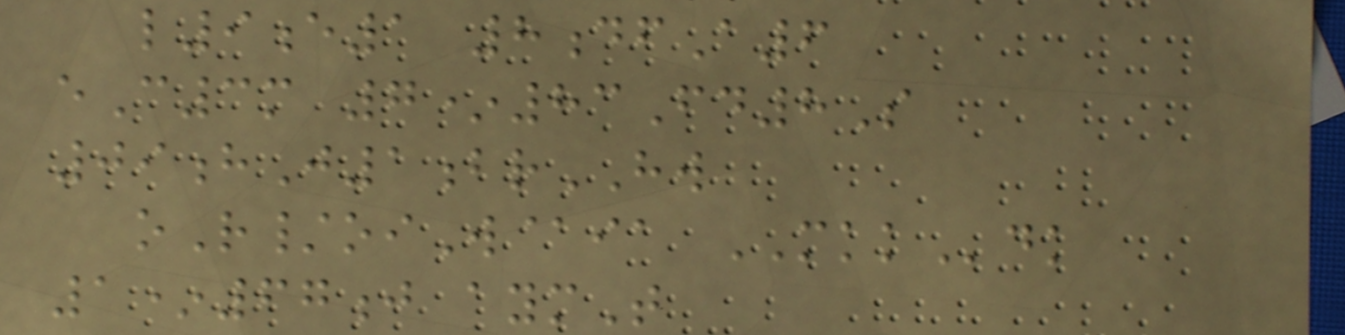l9e1 8dfA6
eC3m 7*83Fd8S
09hJ1brHW
oR/oiW@ia MKKdk
1*67j aymT
